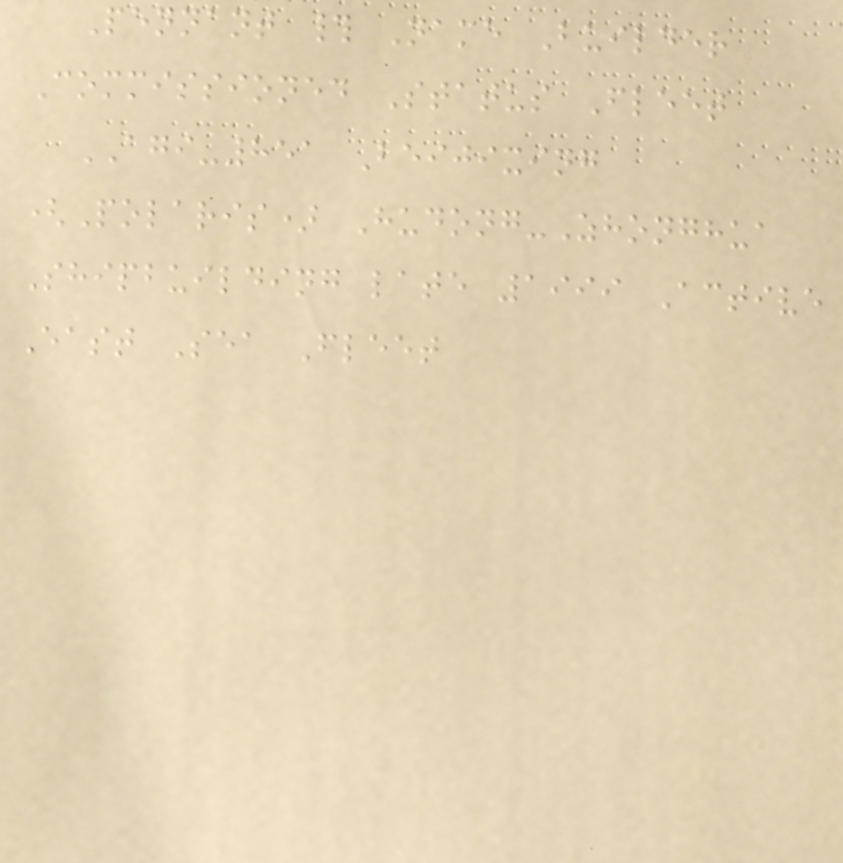Pennant # Name Builder
Commissioned Status Fleet
AGI-851 Beijixing
(Polaris) Hudong-Zhonghua
Shipbuilding late 1999 Active
East Sea Fleet
